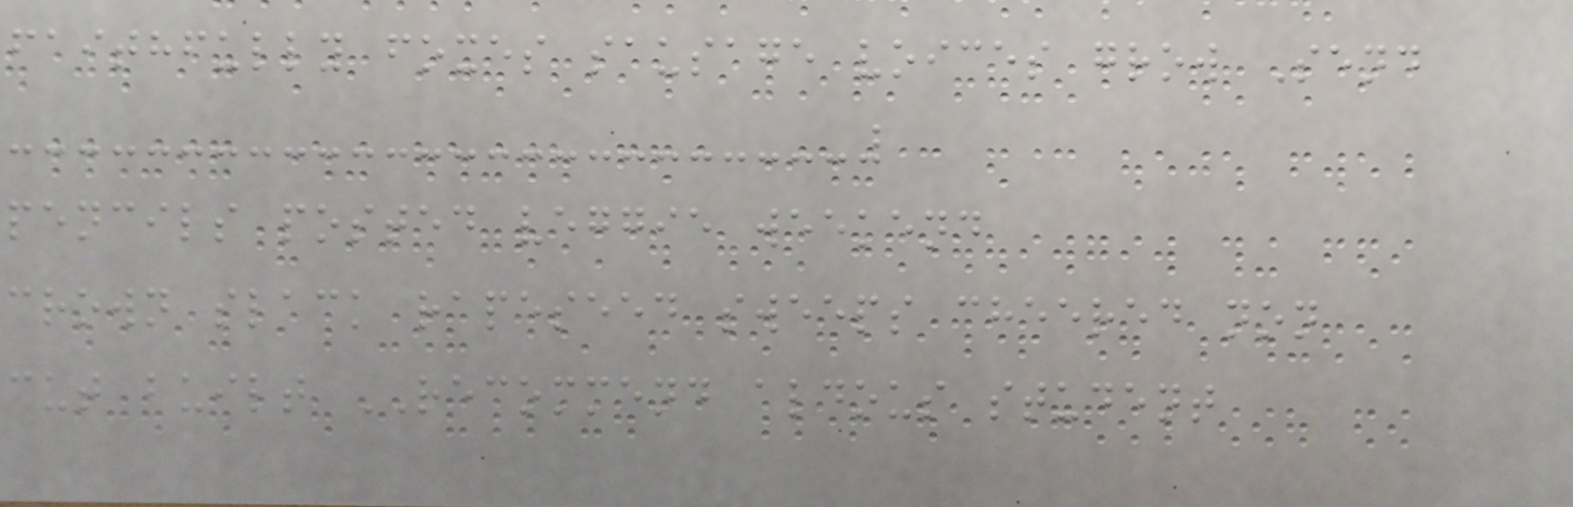faithfully foxes sausage voices grow Send
pencils posted veggie weekend
crown slack rapeseed sweeps cheered non
cut built RECOMMEND aldous student
